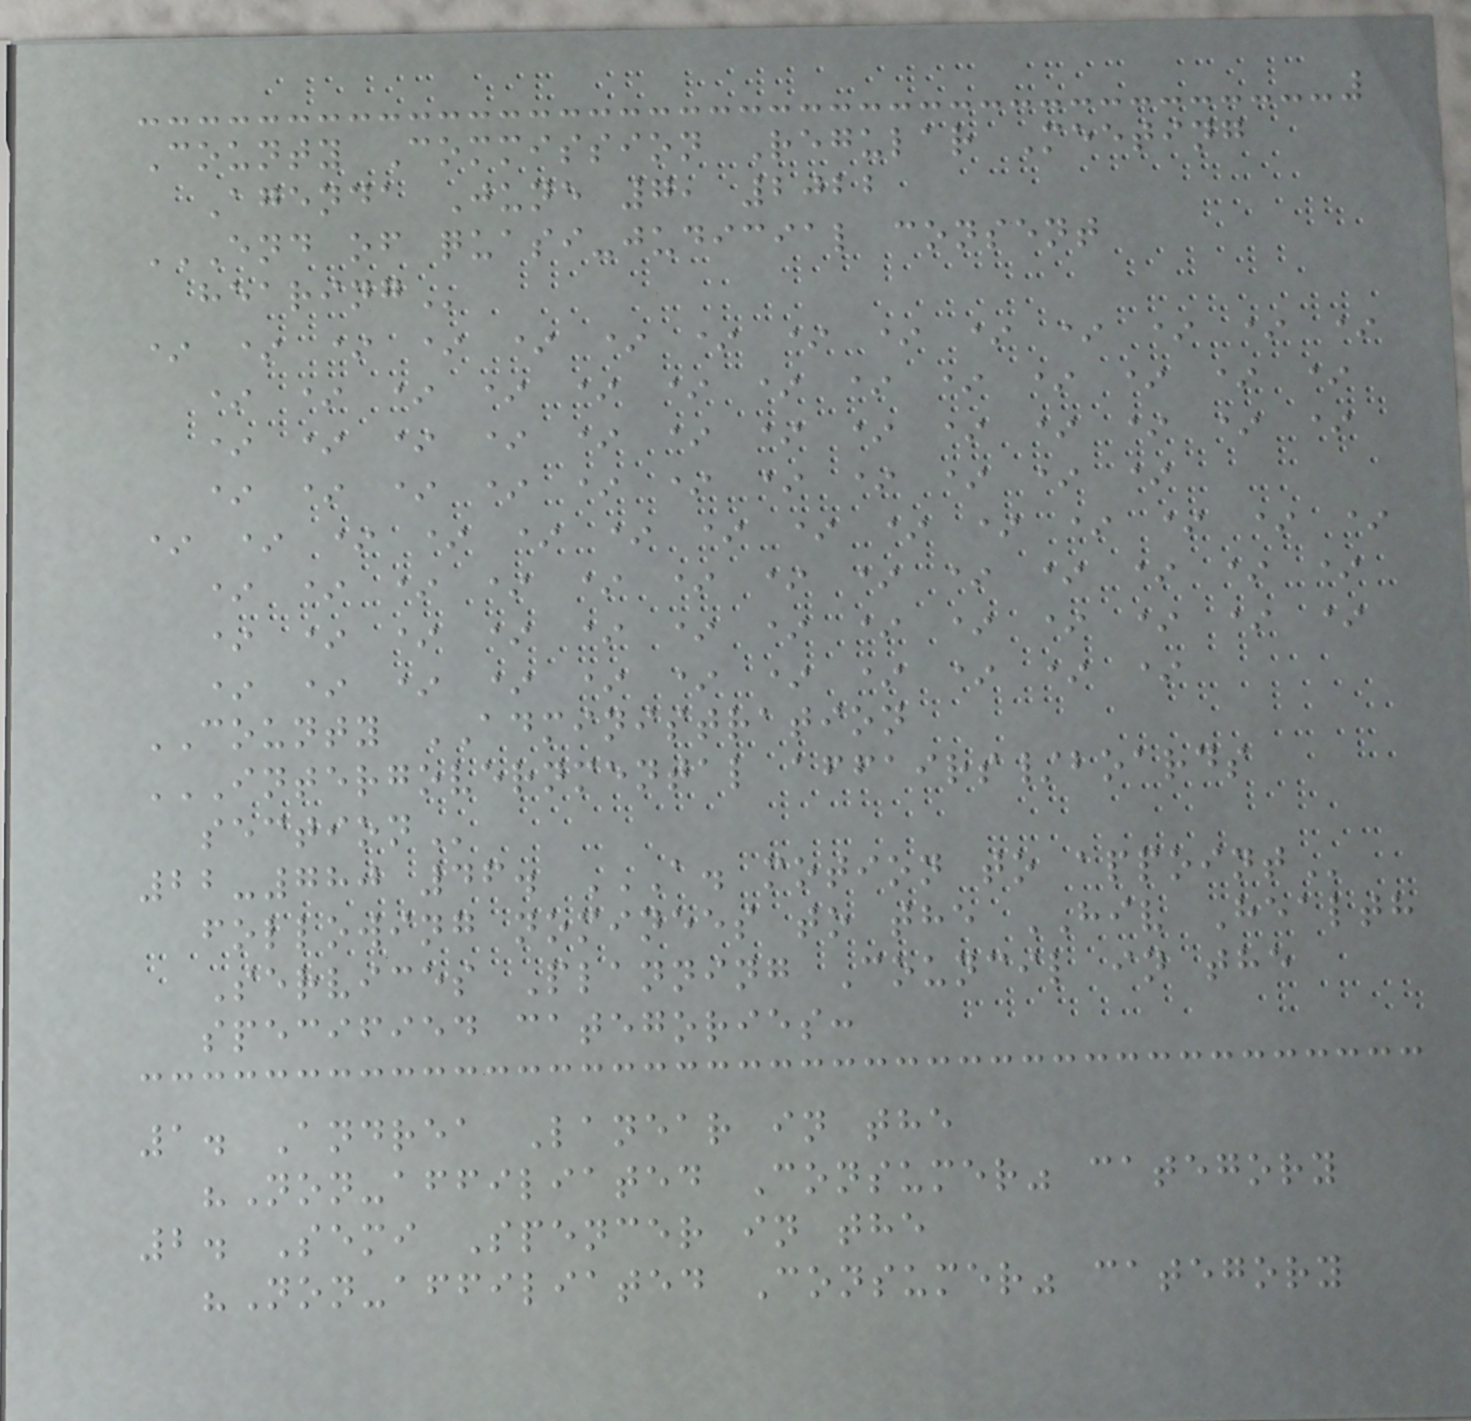County Commission Regular Meeting
Agenda June 7, 2022
END OF QUASI-JUDICIAL CONSENT
HEARING
* * * * * * * * * * * * * *
* * * * * * * * * * * * *
* * * * * * * * * * * * *
* * * * * * * * * * *
* * * * * * * * * * * * * *
* * * * * * * * * * * * *
* * * * * * * * * * * * *
* * * * * * * * * * *
COUNTY ADMINISTRATION
INTERGOVERNMENTAL AFFAIRS/BOARDS
SECTION
22-780 46. A. MOTION TO APPOINT
following nominees to the HIV Health
Services Planning Council in the
specified categories:
1. Andrea Lanear in the
"Non-affiliated Consumer" category
2. Semi Spencer in the
"Non-affiliated Consumer" category
